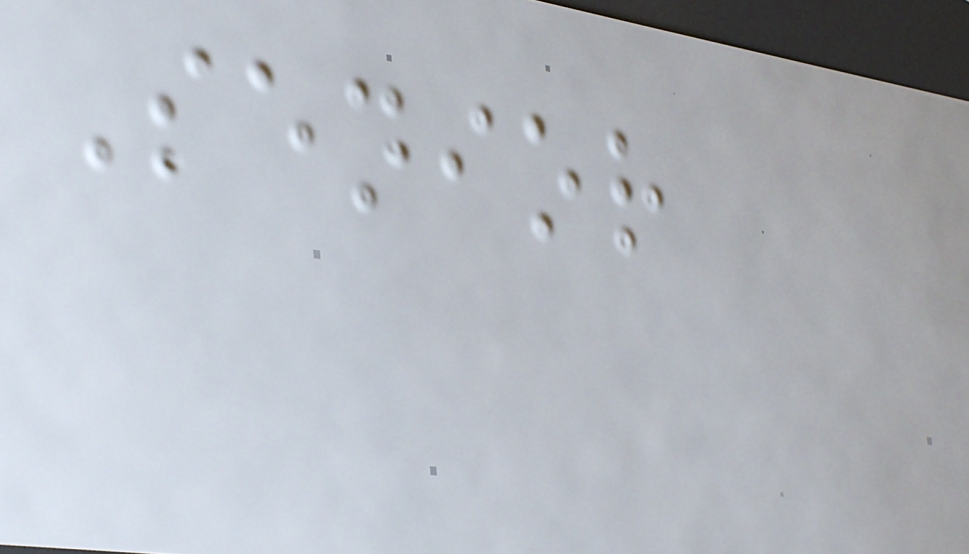Senior
